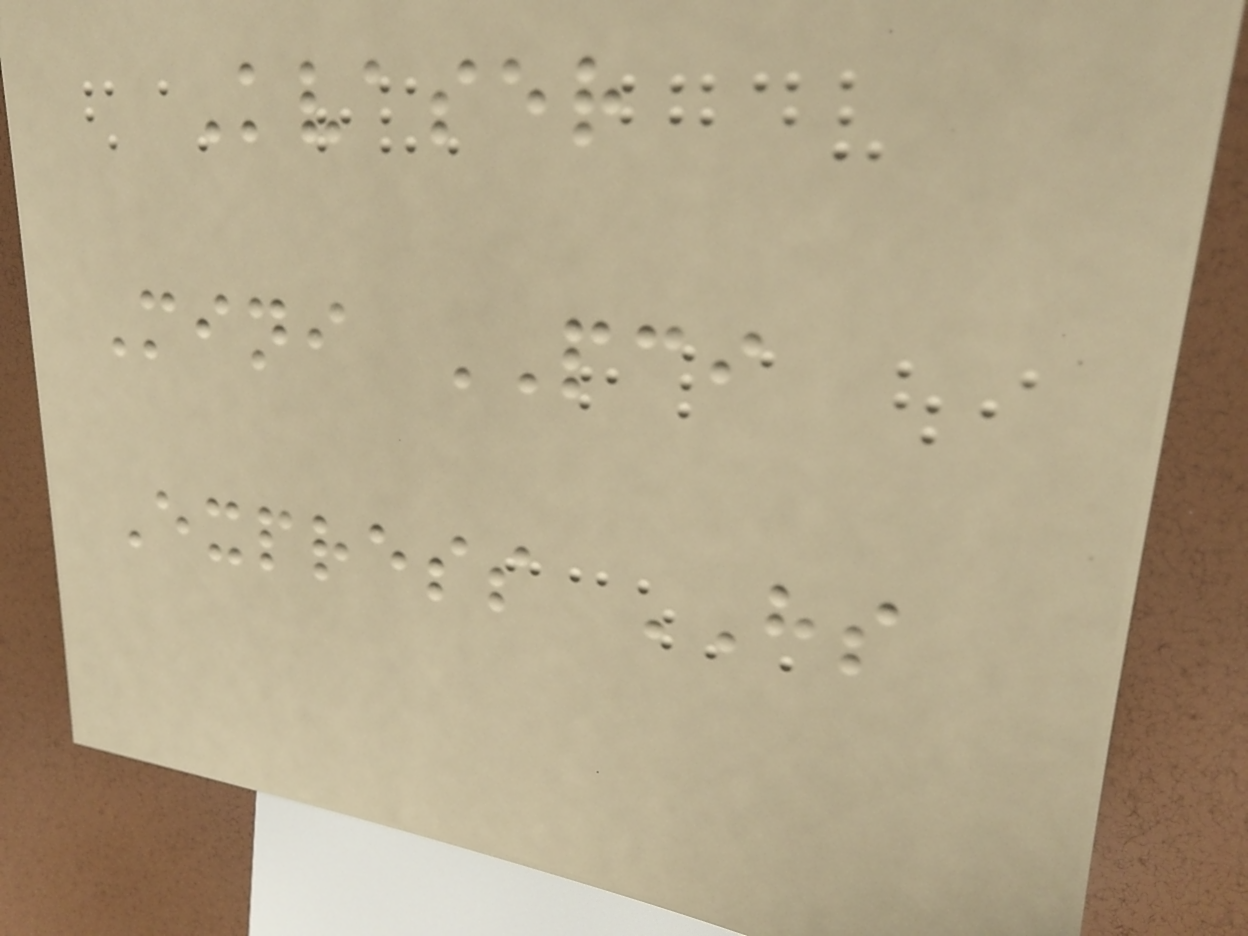Kvaser
Mini PCI
Express HS
